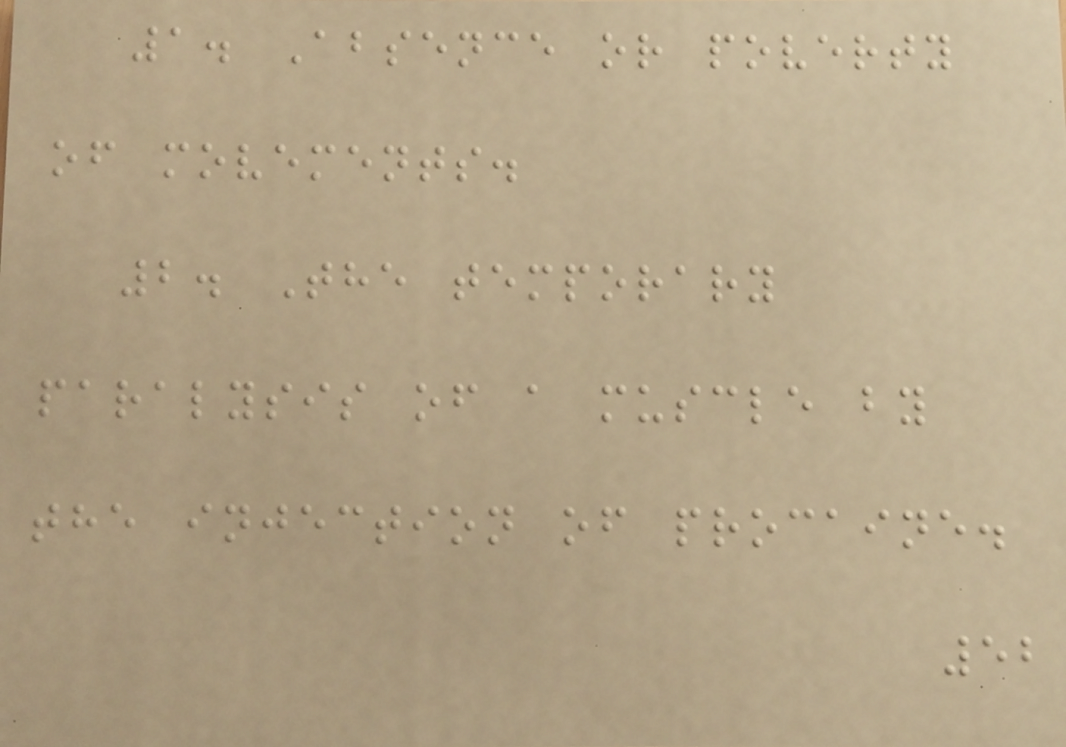1. Absence or poverty
of movements.
2. The temporary
paralysis of a muscle by
the injection of procaine.
52
